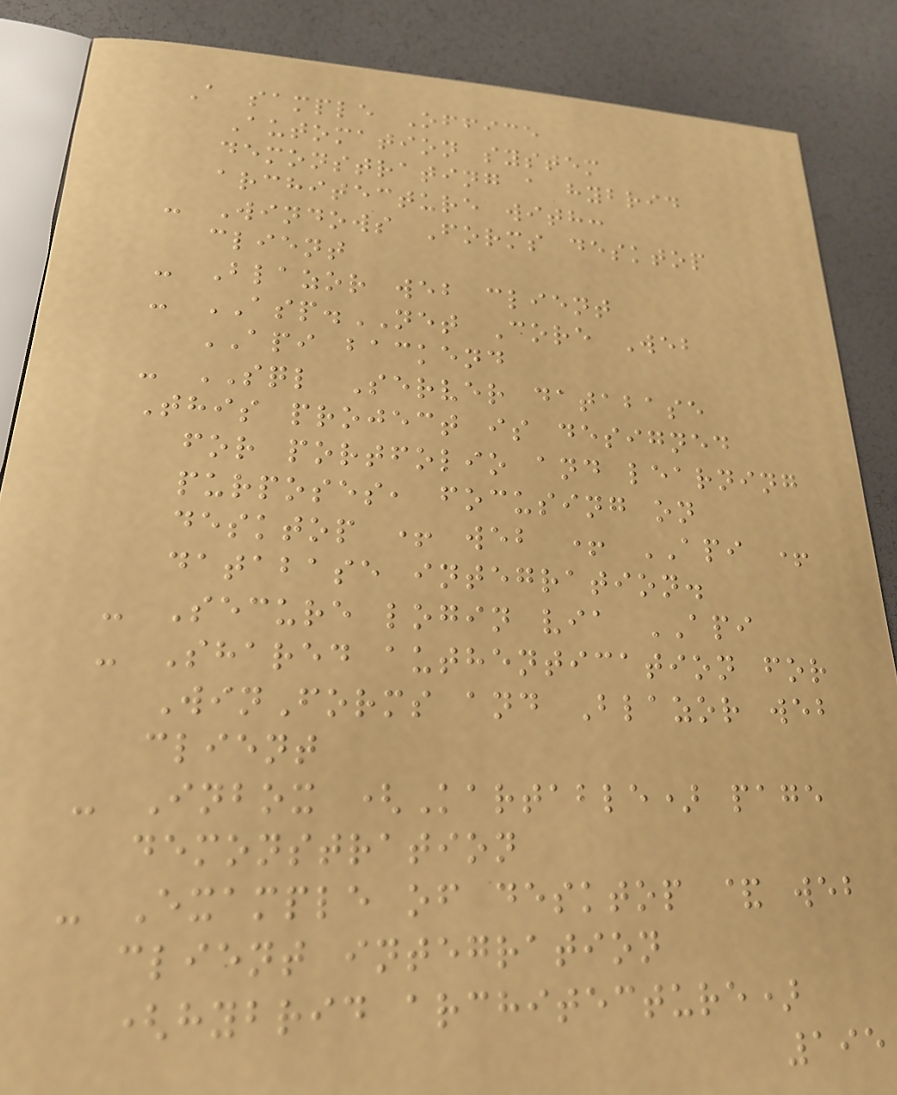A sample Office
Automation system
demonstrating a hybrid
architecture with:
- Windows Forms desktop
client
- Blazor web client
- ASP.NET Core Web
API backend
- SQL Server database
This project is designed
for portfolio and learning
purposes, focusing on
desktop + web + API +
database integration.
- Secure login via API
- Shared authentication for
WinForms and Blazor web
client
- Inbox (Kartable) page
demonstration
- Example of desktop & web
client integration
(hybrid architecture)
195
